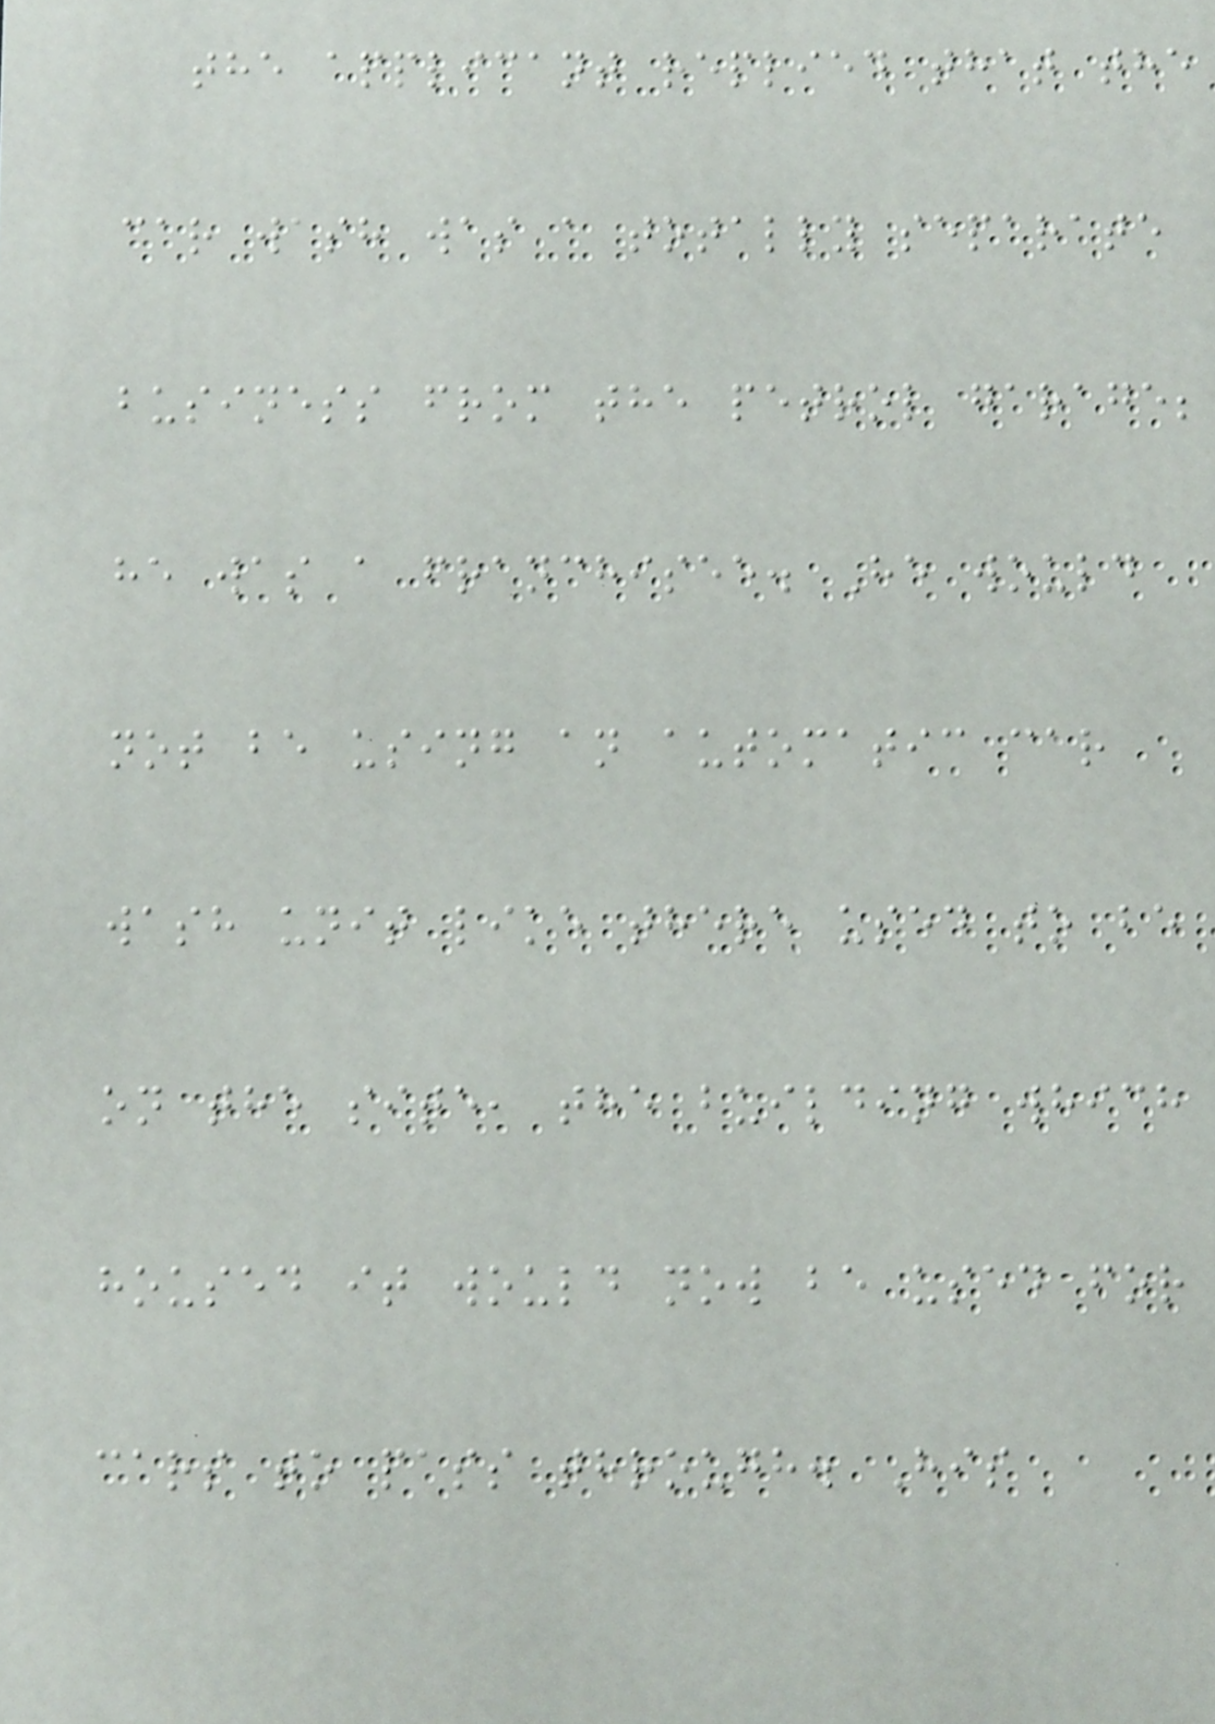the applicant replied that the
car wash was a totally separate
business from the petrol garage;
he was a franchisee. He would
not be using an automatic car
wash unit like there used to be
on the site, the building which
housed it would now be used for
cars to pass through. His
